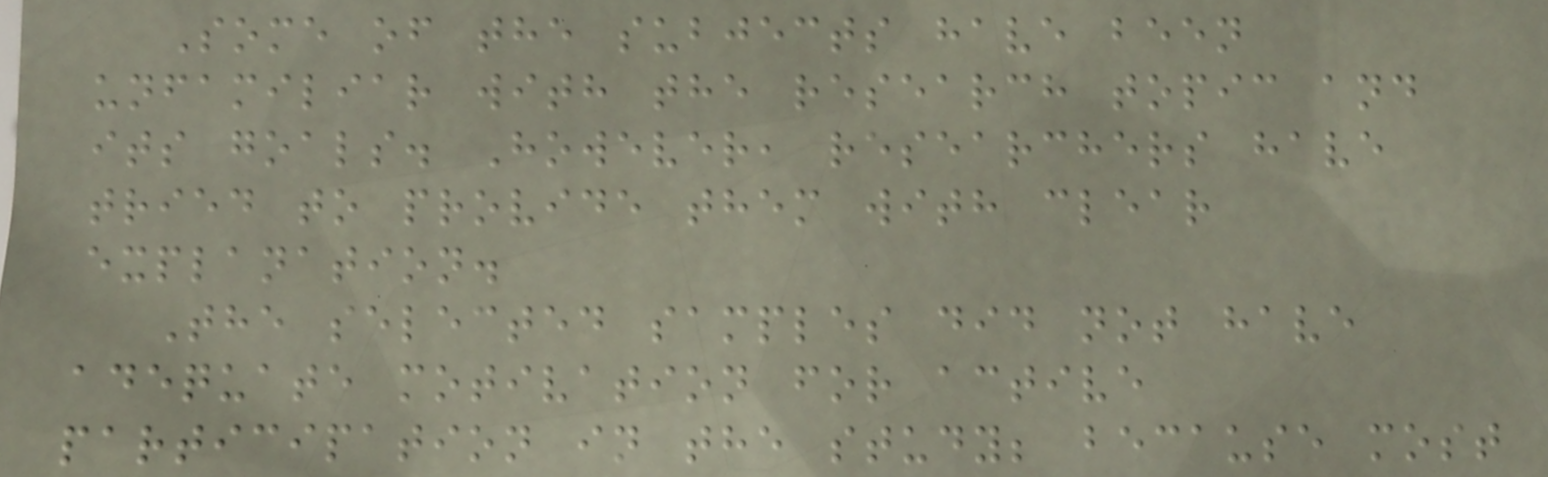Some of the subjects have been
unfamiliar with the research topic and
its goals. However, researchers have
tried to provide them with clear
explanation.
The selected samples did not have
adequate motivation for active
participation in the study; because most
